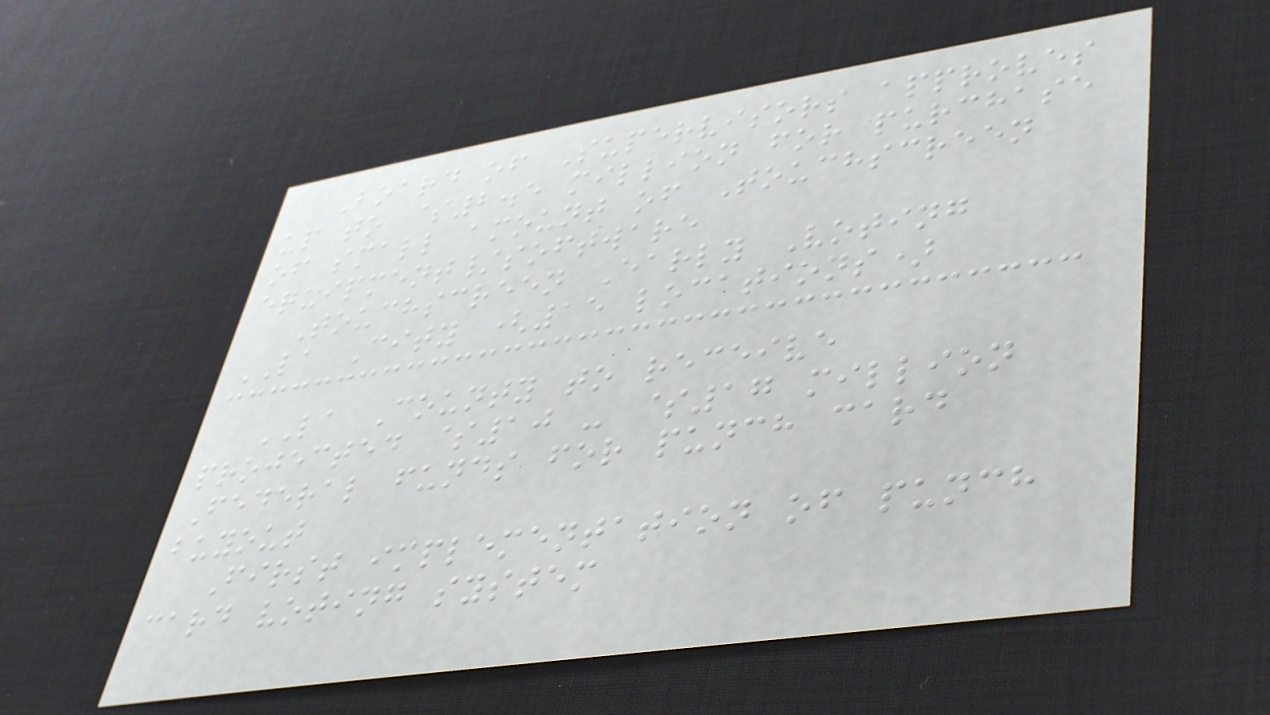Board of Supervisors approves
up to $2.5 million for purchase
of small amount of Touchscreen
equipment/software
Touchscreen Early Voting
LA City (15 locations)
LA County to receive
projected $10 - $17 million
Federal funds for punch card
buyout
First implementation of punch
card voting system
